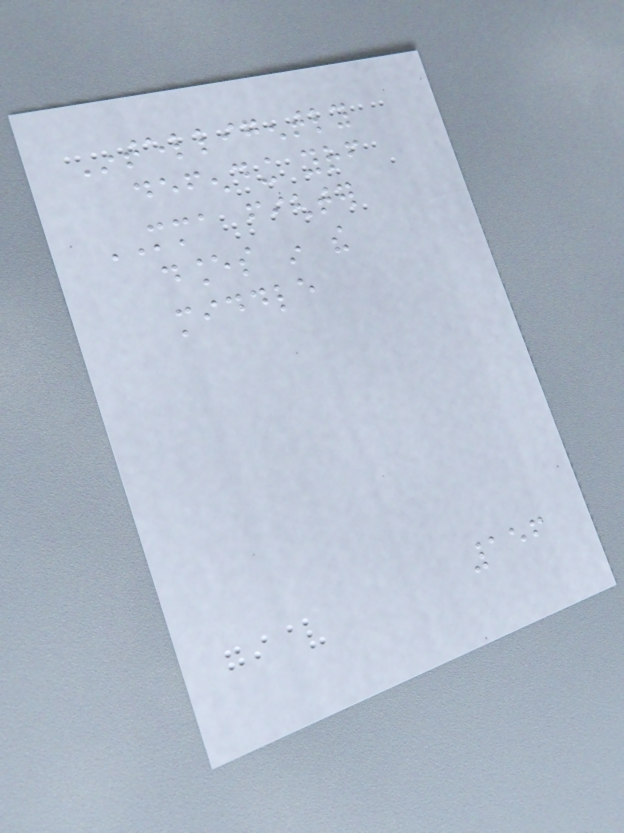Intelligently
defending yourself
MMA fighter
dances in the
middle
156
